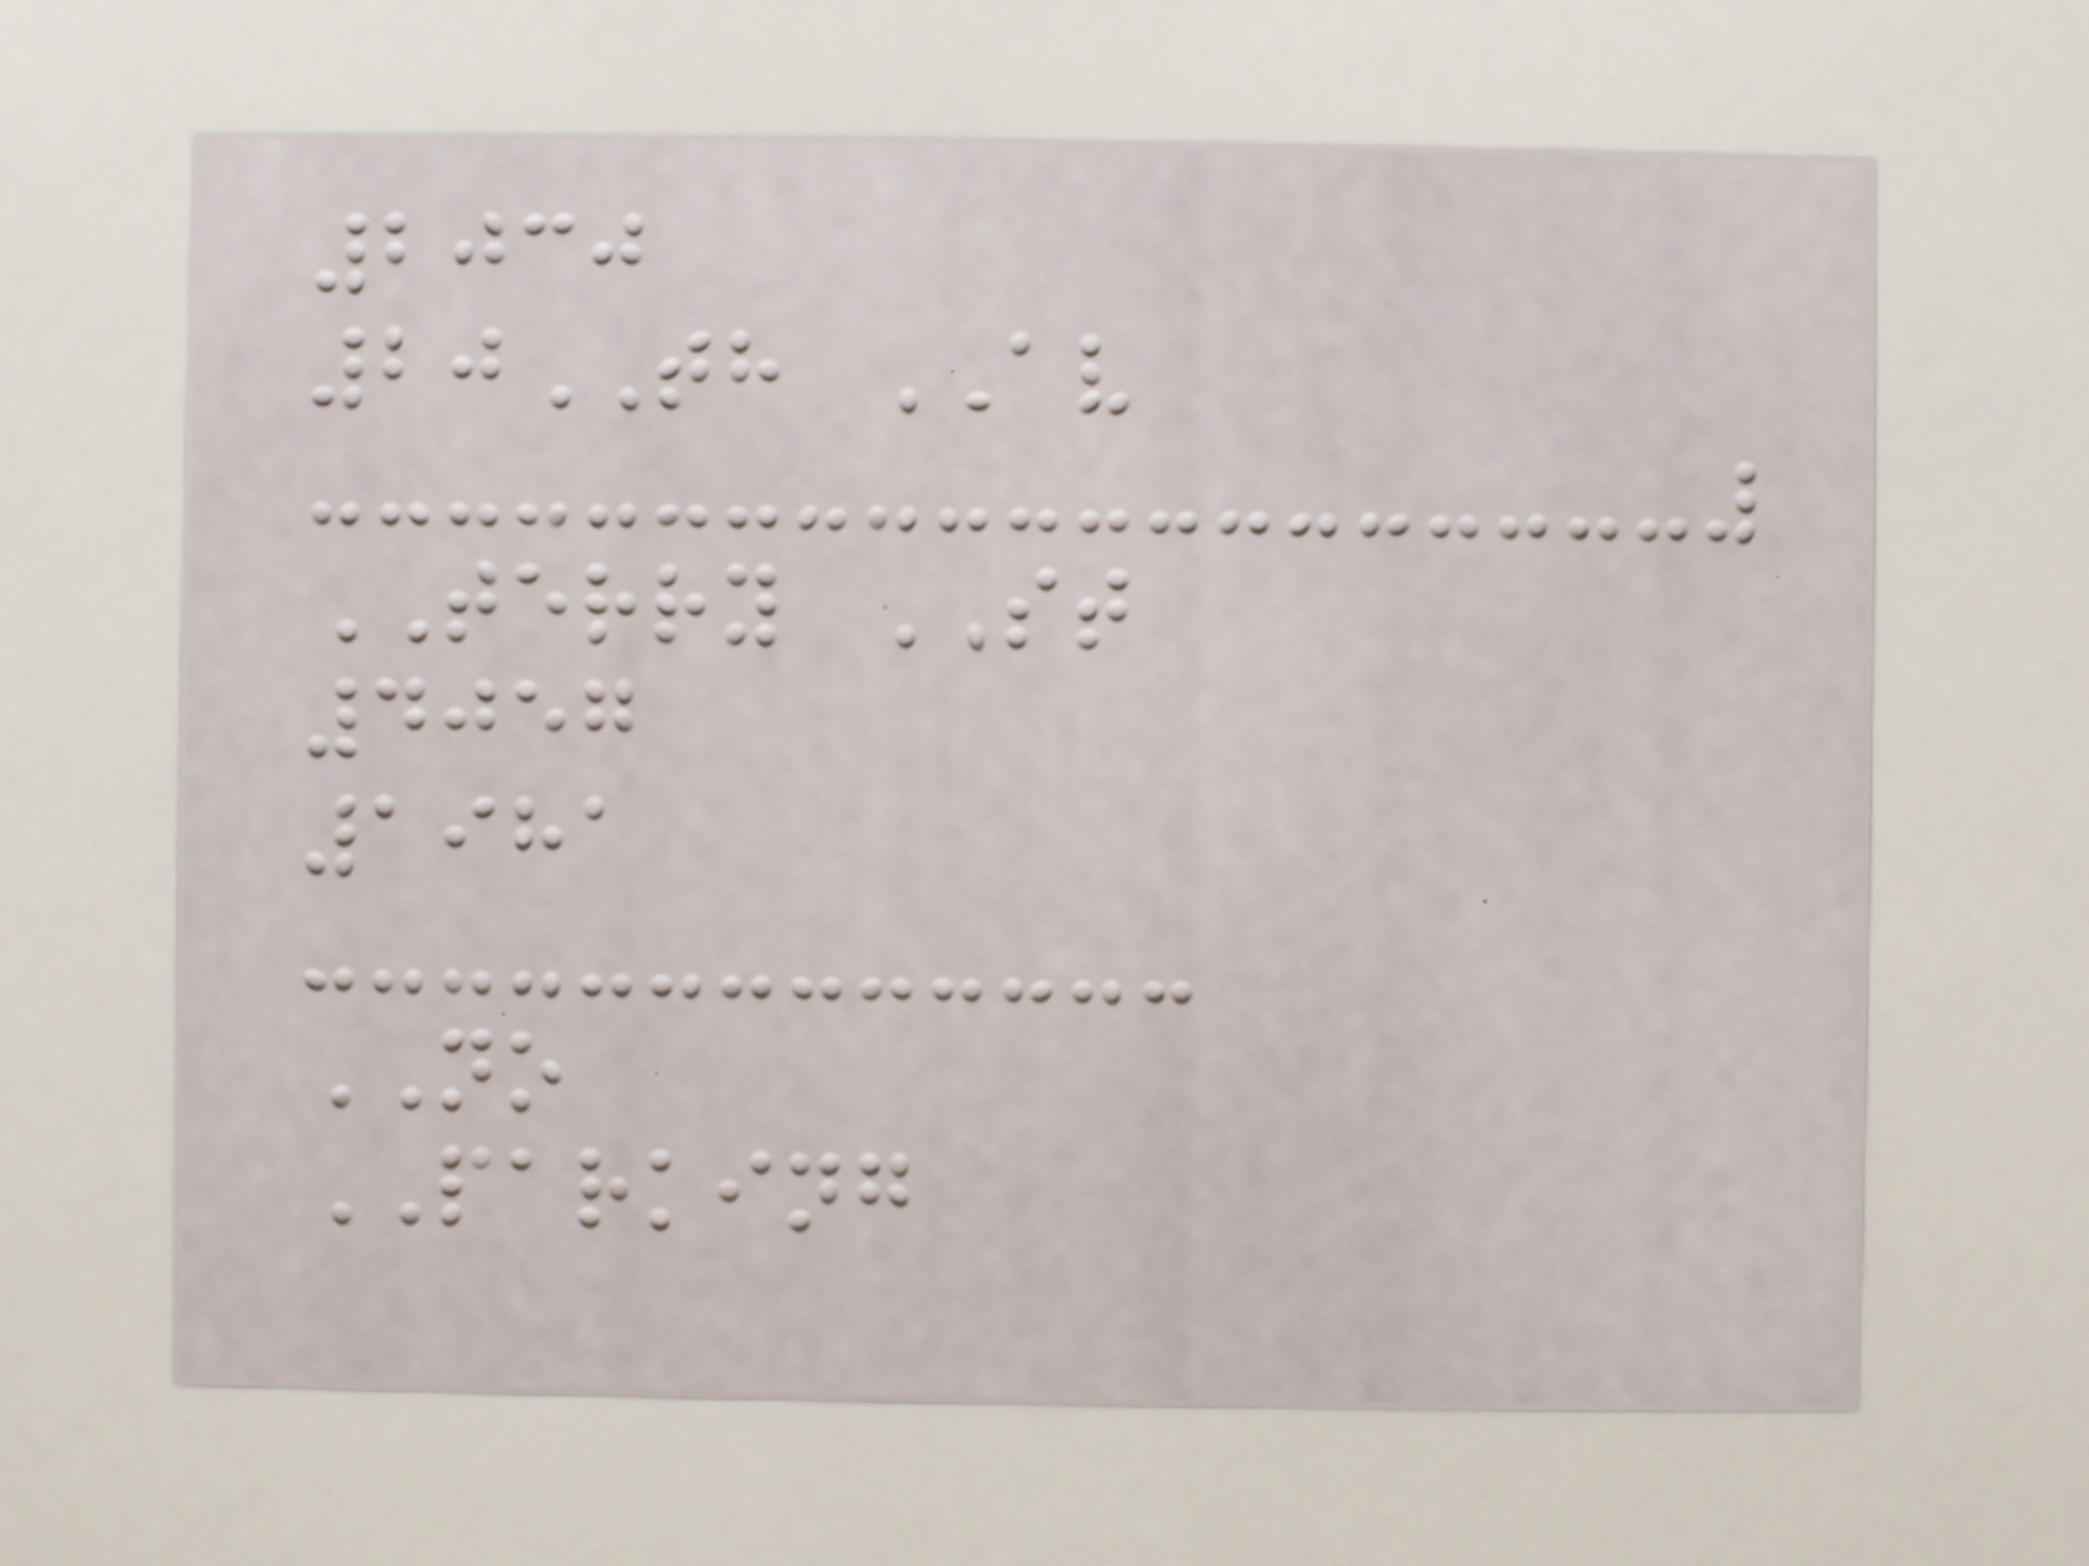2030
20TH AV
TERRY ST
4057
1981
NO
PARKING
